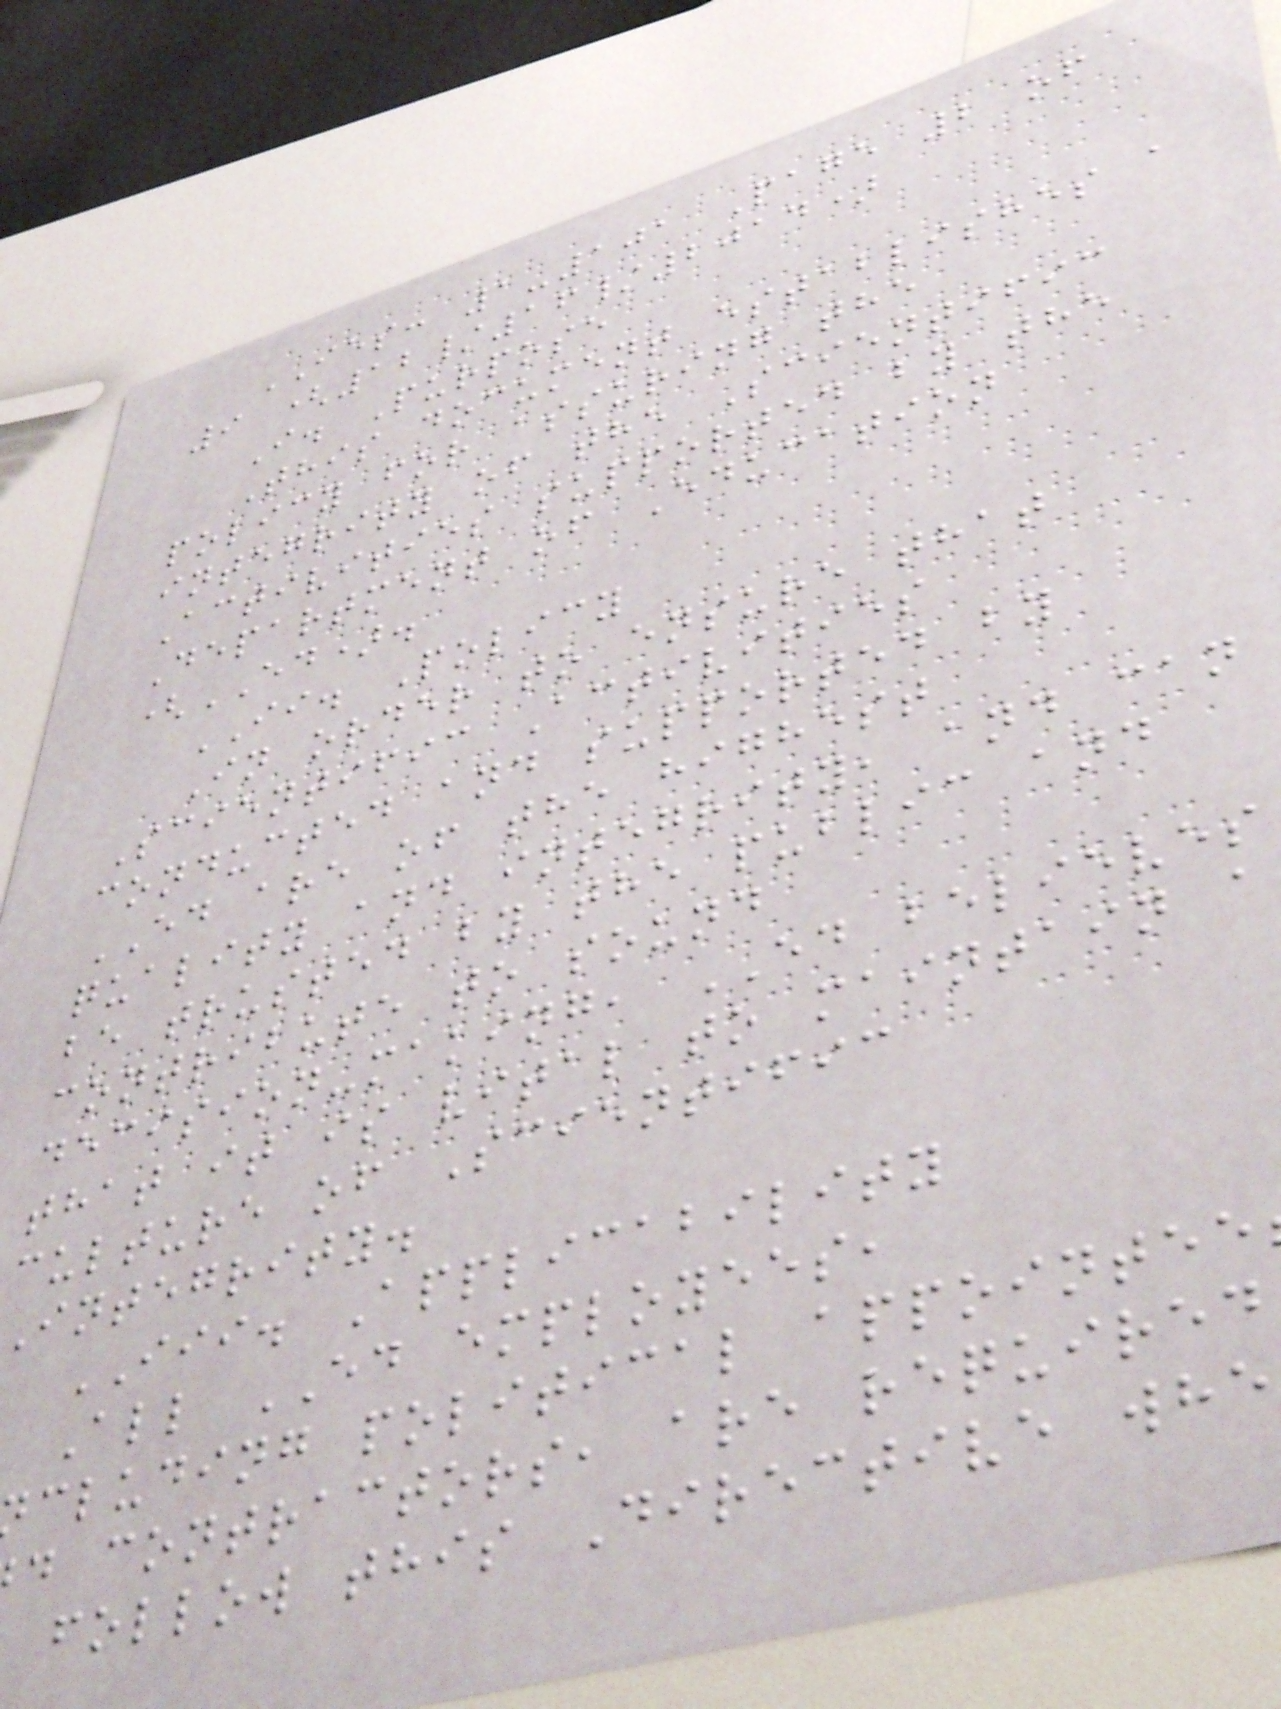IES: 1-101 Page 2 of
9 (12/16/2014)
I. Purpose
This document establishes a
policy for assuring the
integrity of the Scientific
Activities supported by the
Department of Education
(ED).
II. Policy
In order to ensure that
Scientific Activities
conducted and supported by
ED are of the highest
quality and integrity, and can
be trusted by the public and
contribute to sound
decision-making, ED believes
that it is vital to maintain a
culture of Scientific
integrity.
III. Applicability
All ED employees,
cluding political appointee
d contractors, are required
follow this Directive whe
